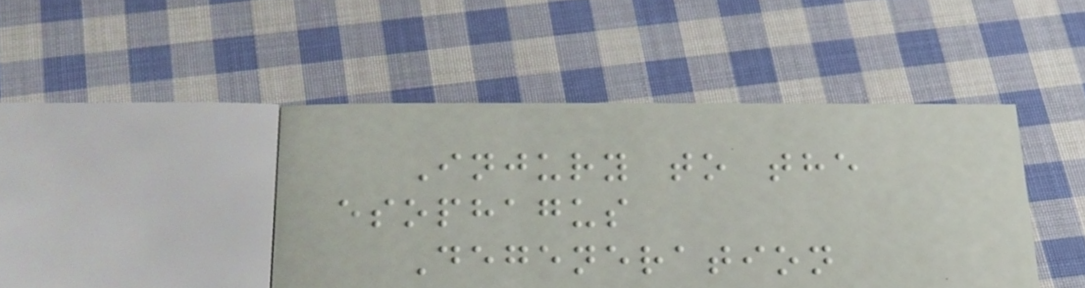Injury to the
esophagus
Degeneration
